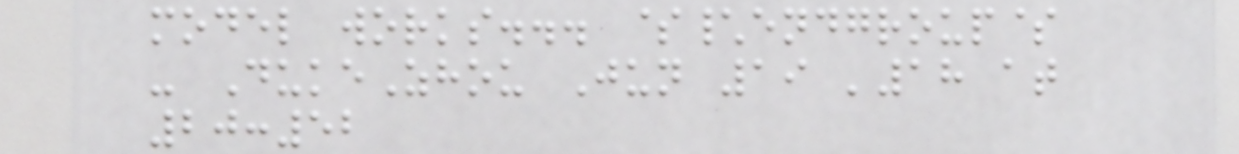model works... $\endgroup$
- DukeZhou Jun 19 '18 at
20:52
